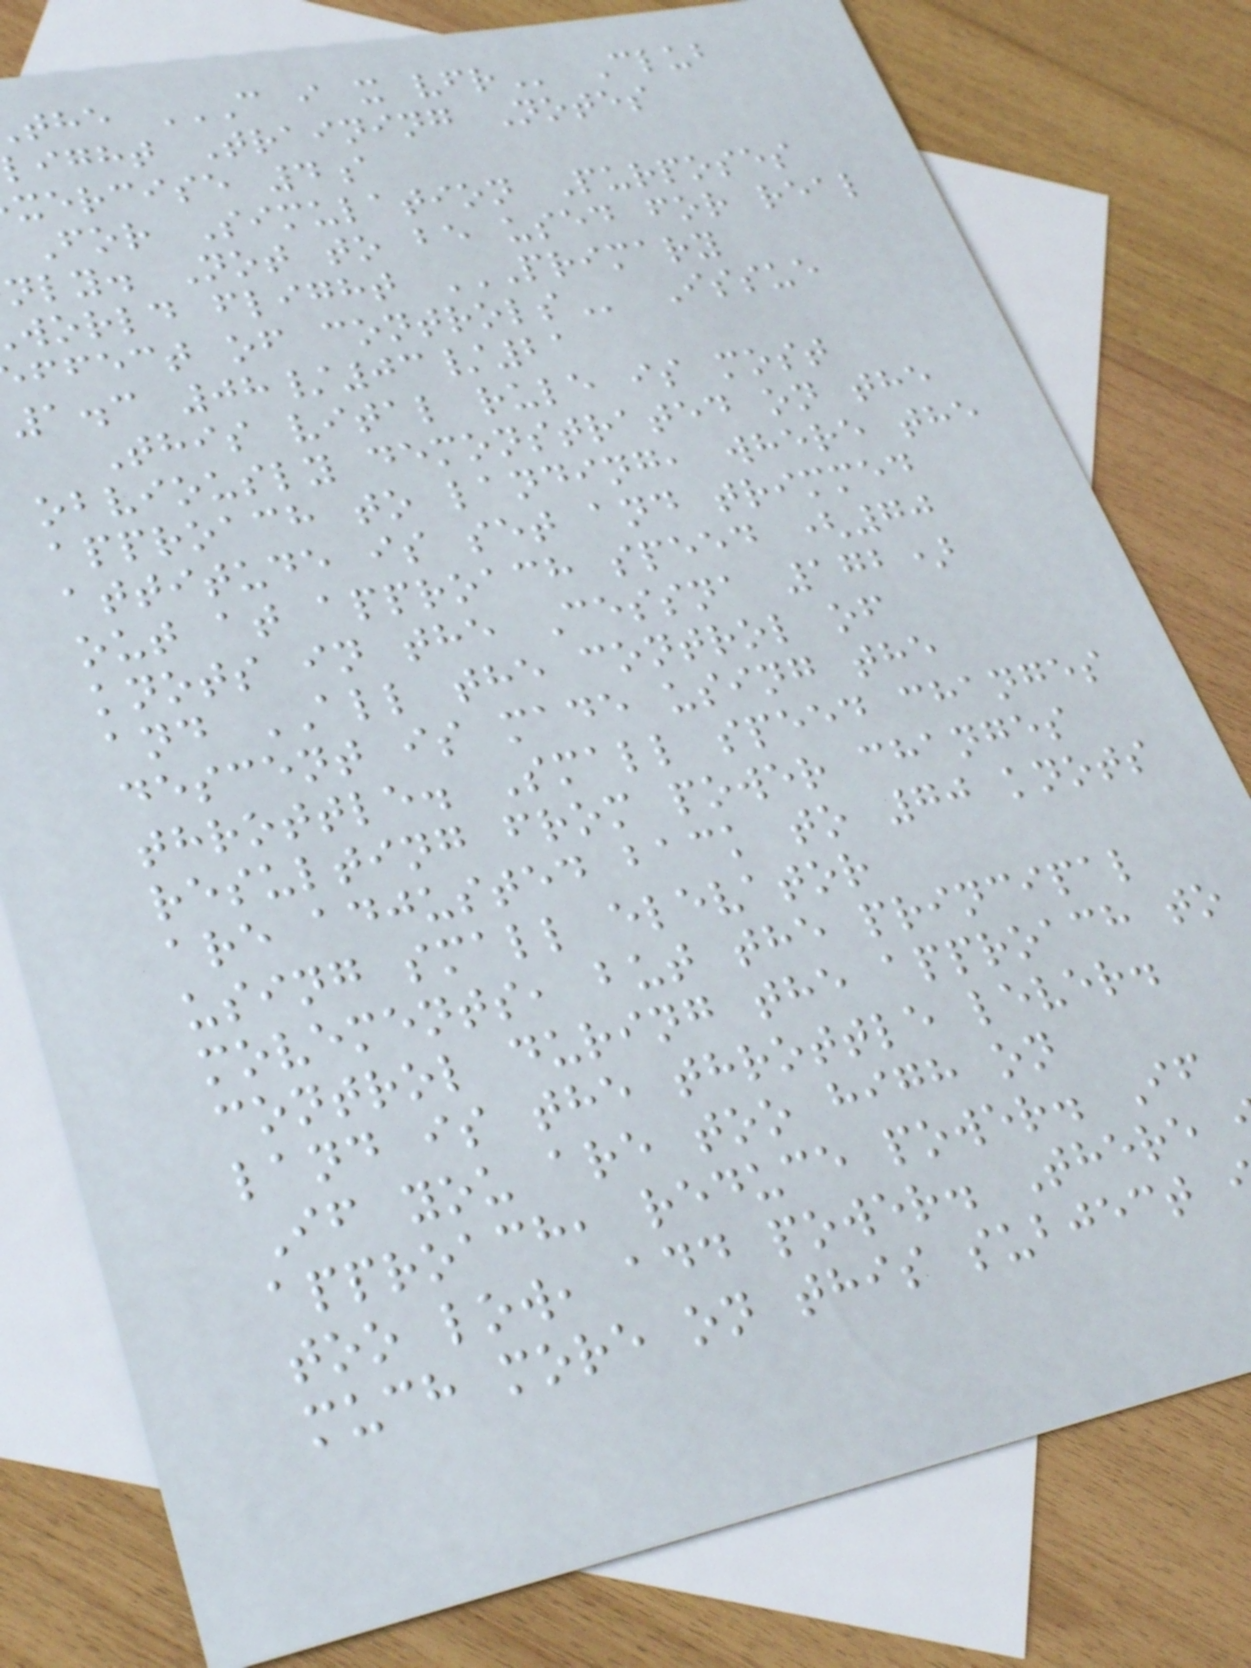the C I X VFR Club
light Training Notes
xercise 4a
For Simulation Purposes
nly. Not to be used for real
ffect of
1.3 08/03/21
This vital rule is most
obviously demonstrated on the
approach to landing, where the
attitude is set and trimmed
out at approach speed (70
knots in the Cessna 172)
and ALL the control of
descent is made using the
throttle. Small speed changes
resulting from power changes
are adjusted back to 70 knots
using small elevator
movements, but the principal
control during the approach to
land is the throttle lever.
If you are too high on
approach, reduce power. If
too low, add power. There
much more on this subject
